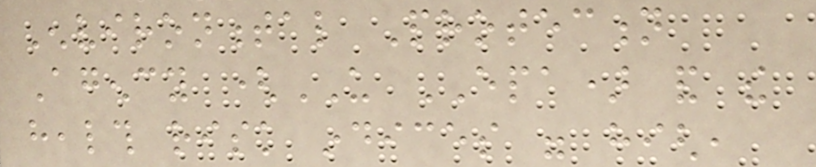Environmental Protection
Agency (US EPA) and the
health risk indices were high,
